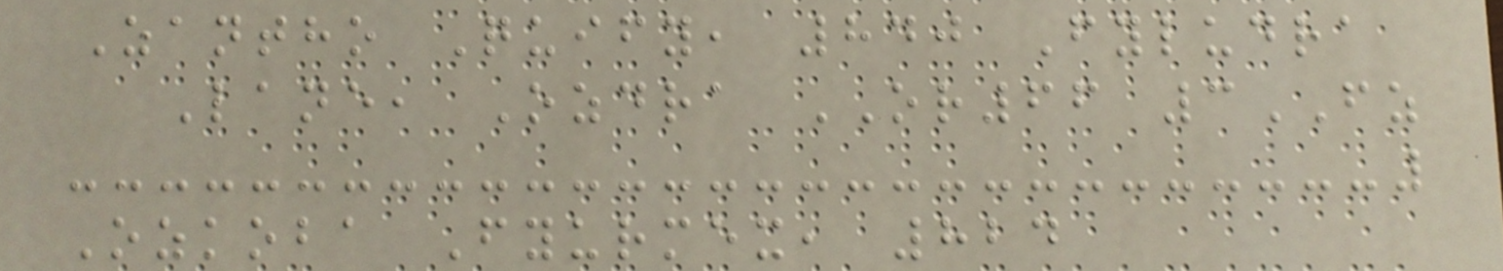Zantho Quify, 840 Fyludra
Lane, Ozdra OR66 3FZ
Ozkoba Fyurmex, 824
